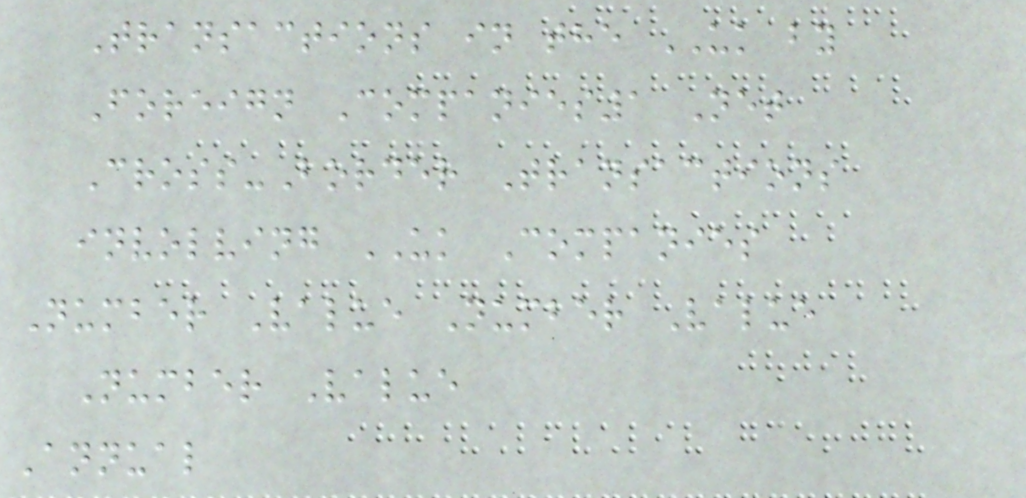Transactions in the UK by
Foreign Companies1 Net
Cross-Border Transactions
involving UK Companies
Number Value Number Value
Number Value
Annual
